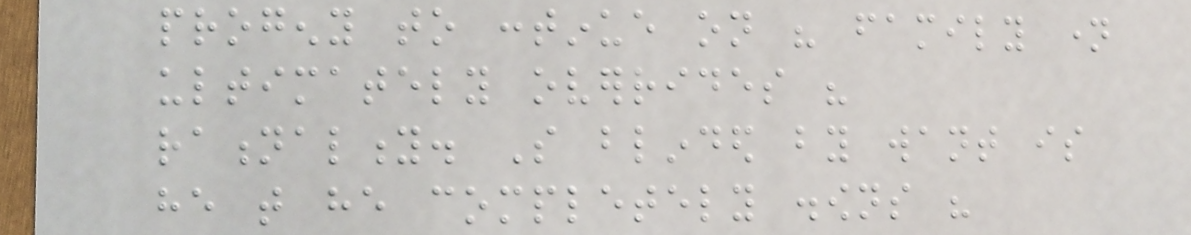progeny to continue on his family name
ultimately overrides his
rationality. So blinded by want is
he that he completely disowns his
